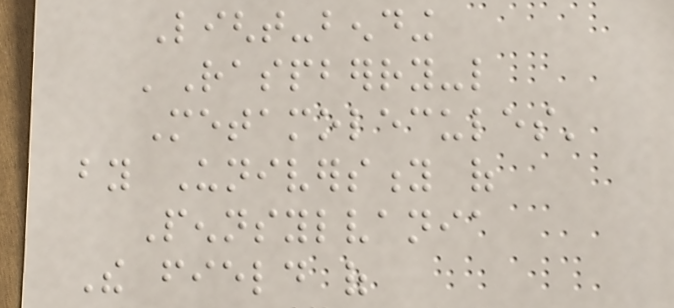Light-bending
'Raspberry-like
Metamolecules'
by University of
Pennsylvania
The field of
